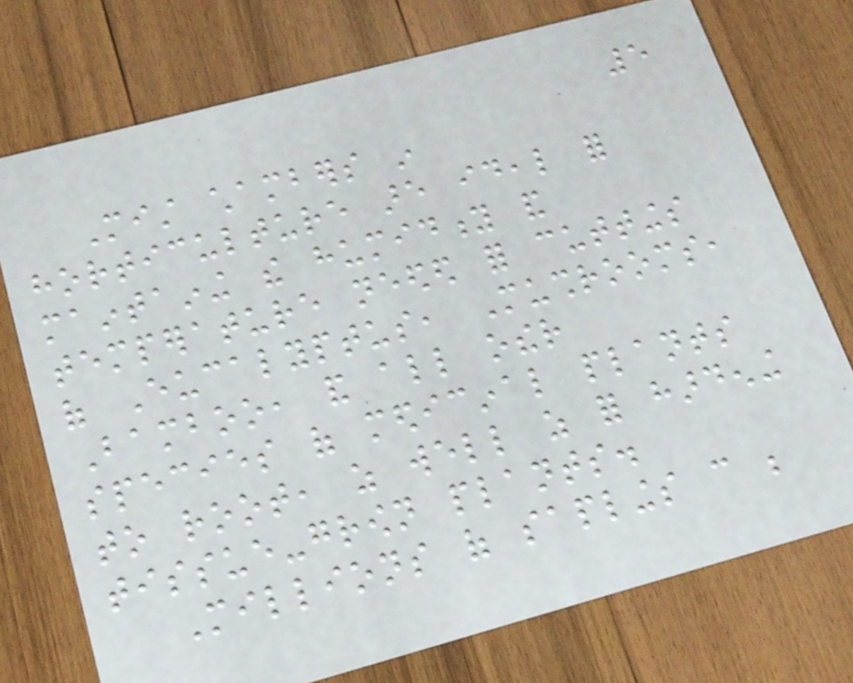5
Mist chambers in
horticulture are ideal for
maintaining the humidity and
temperature needed for cuttings
of Eucalyptus, Mushrooms,
Bamboo, and all other
species of medicinal plants
to root, as well as for hardening
tissue-grown plants.
Millions of saplings can be
